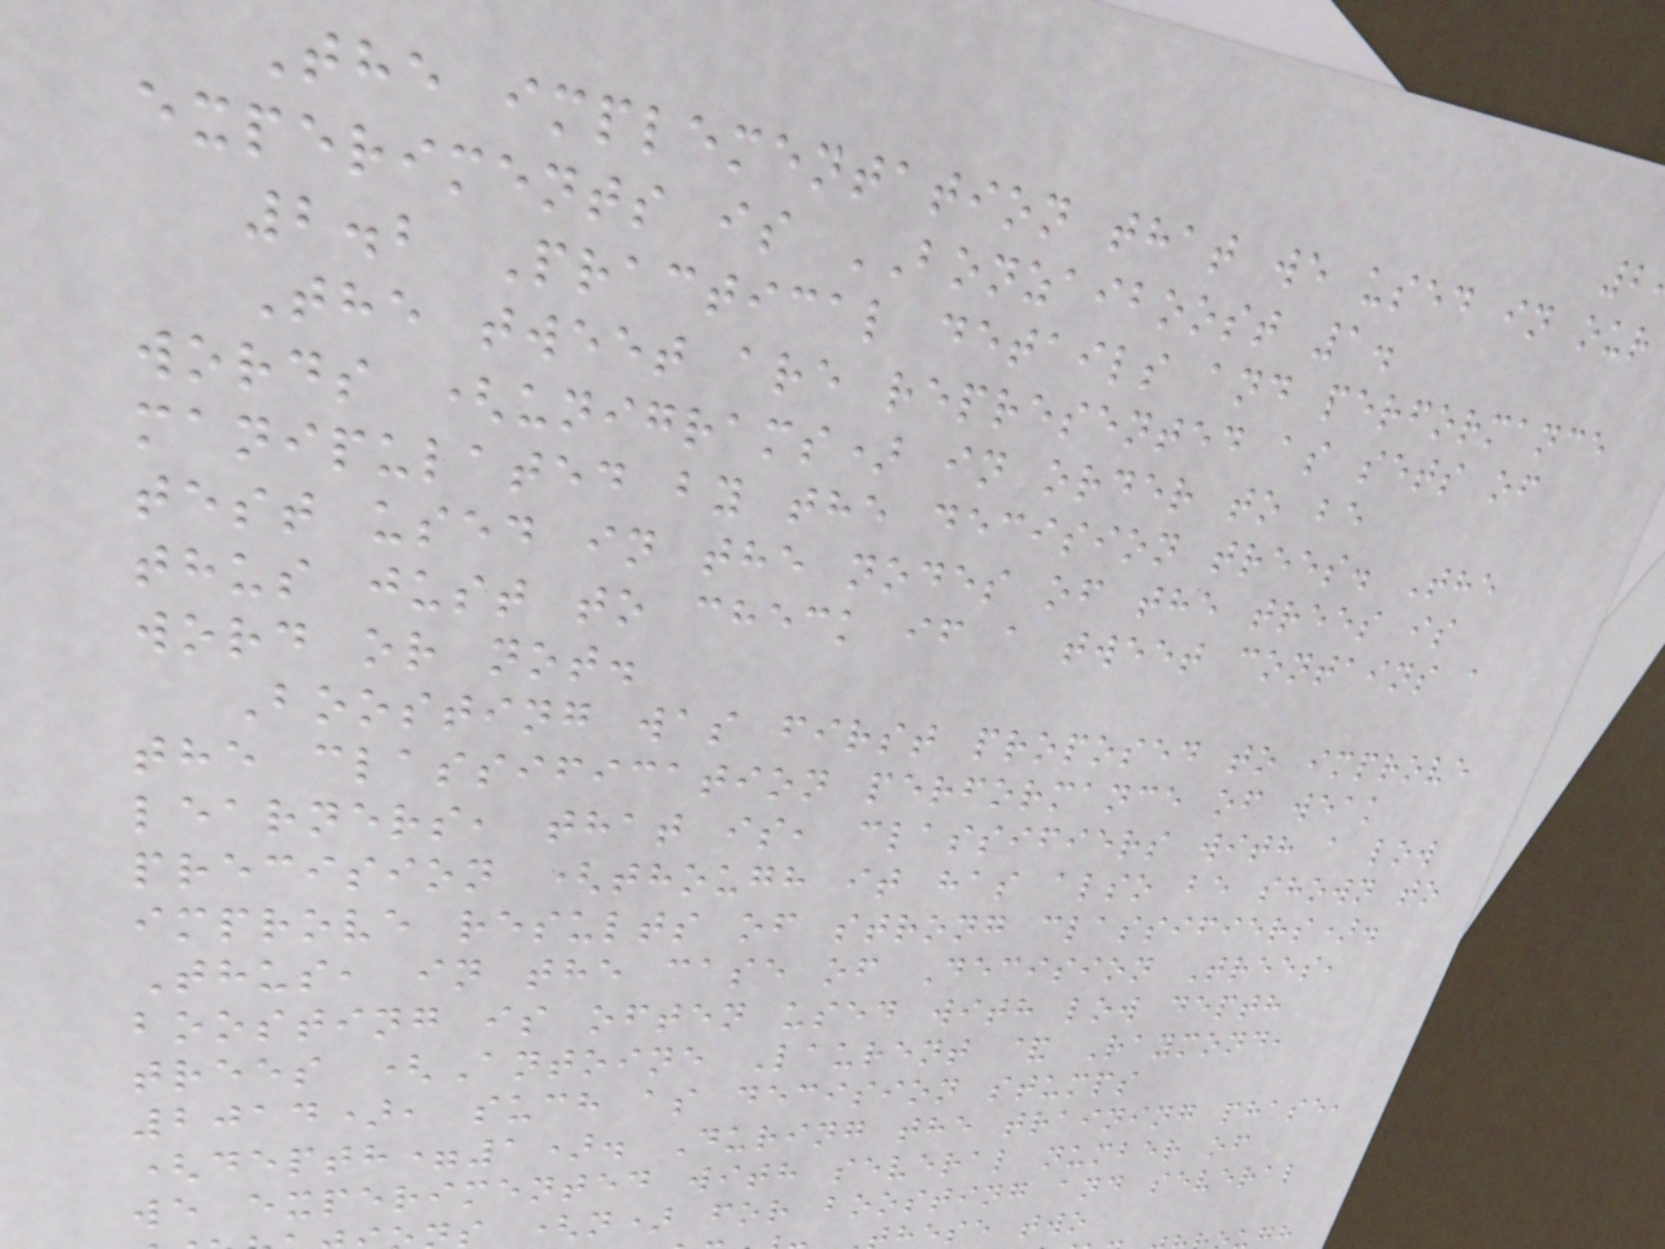The implementation that we used in our
experiments is BONZAIBOOST 1.
2.2 Practical details and performance
The tweet are represented as sets of
words (unigrams) in order to be
manipulated by the decision trees. The
test used in the nodes of the trees is
thus just to check if a tweet contains a
word or not.
Boosting was first proposed to improve
the classification performance of weak
learners, that is, classifiers with a low
precision (though it has also be shown to
improve results of strong classifiers).
Thus, in the case of Decision Trees,
boosting is often used with low depth
trees (Antoine Laurent & Raymond,
2014), such as decision stumps
(depth=1). During the training phase,
we experimented with several number of
(n) for boosting and several
